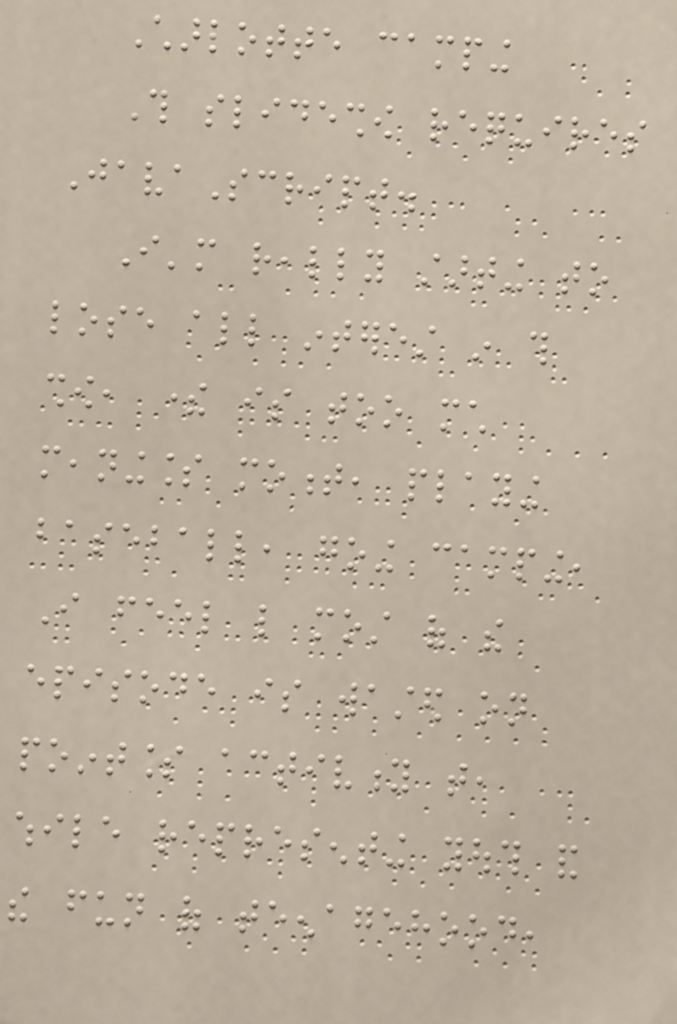Charlotte camping
This slideshow requires
JavaScript.
I'm really starting to
lose all interest in this
show, there is too much
meaningless moment, playing
baseball, going camping,
I feel like most of the
episode is wasted on
pointless activity that,
while representing youth and
the fun of teenagehood,
